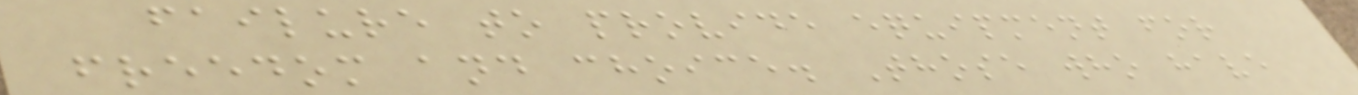failure to provide equipment for
freedom and choice. Those who have
